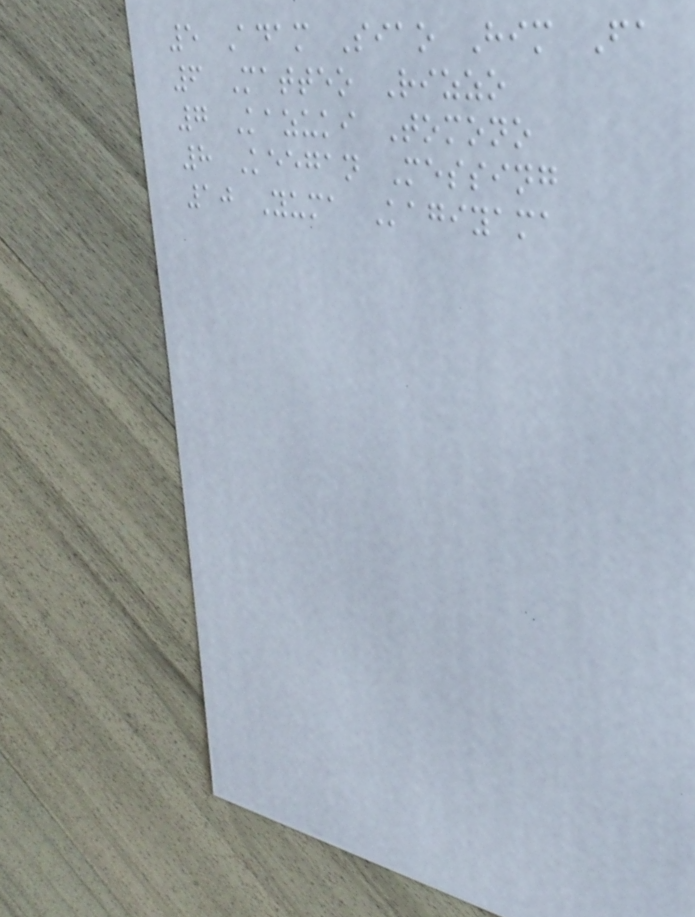5 Adam Siao Him Fa
6 Matteo Rizzo
7 Kazuki Tomono
8 Keegan Messing
10 Yuma Kagiyama
